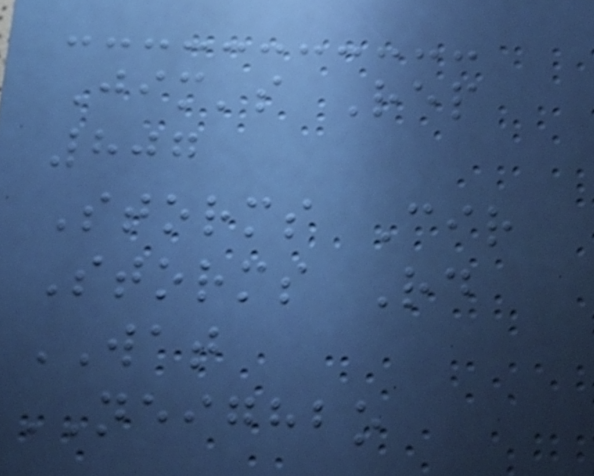Jim's Rep
807
Storms Cir
Storms Rd
WAT
NEIGHBO
